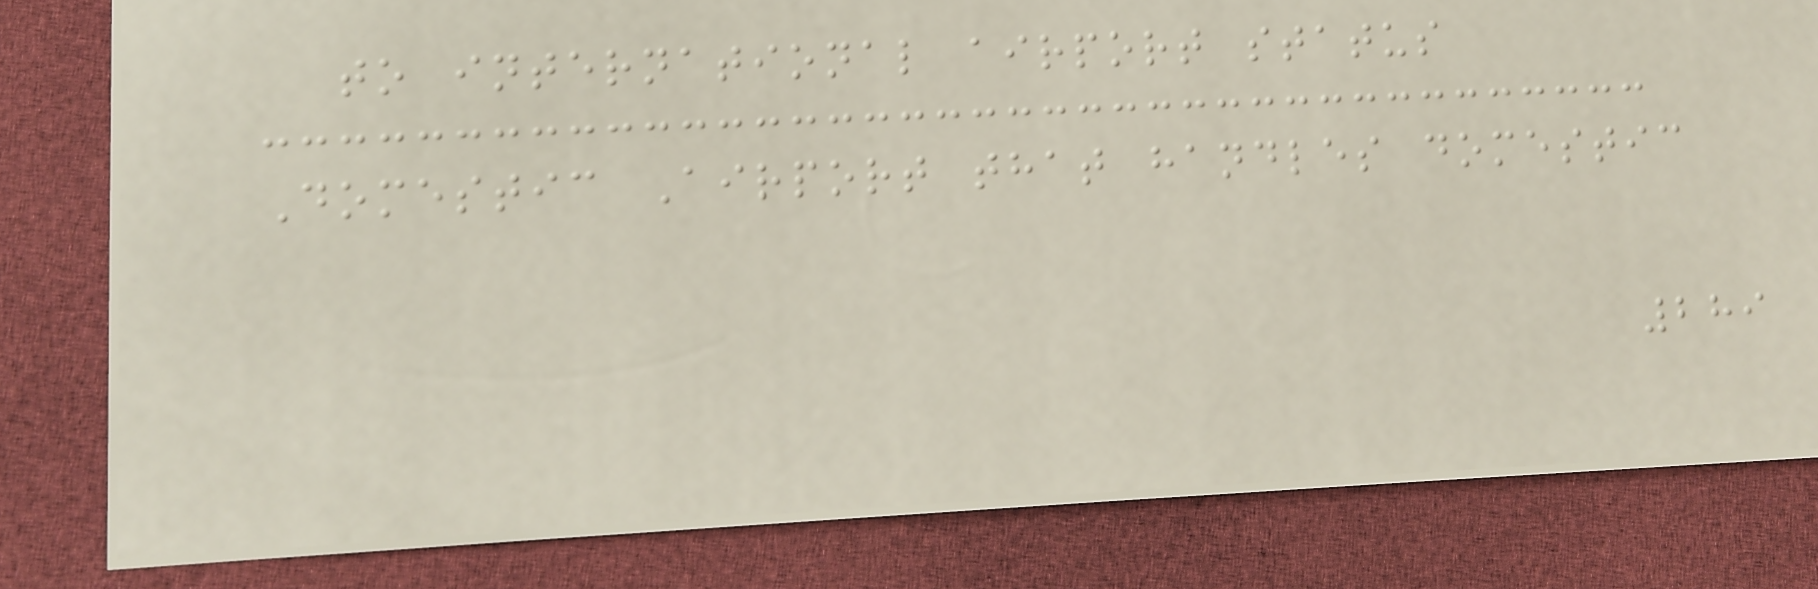to international airport status
Domestic Airport that handles domestic
289
